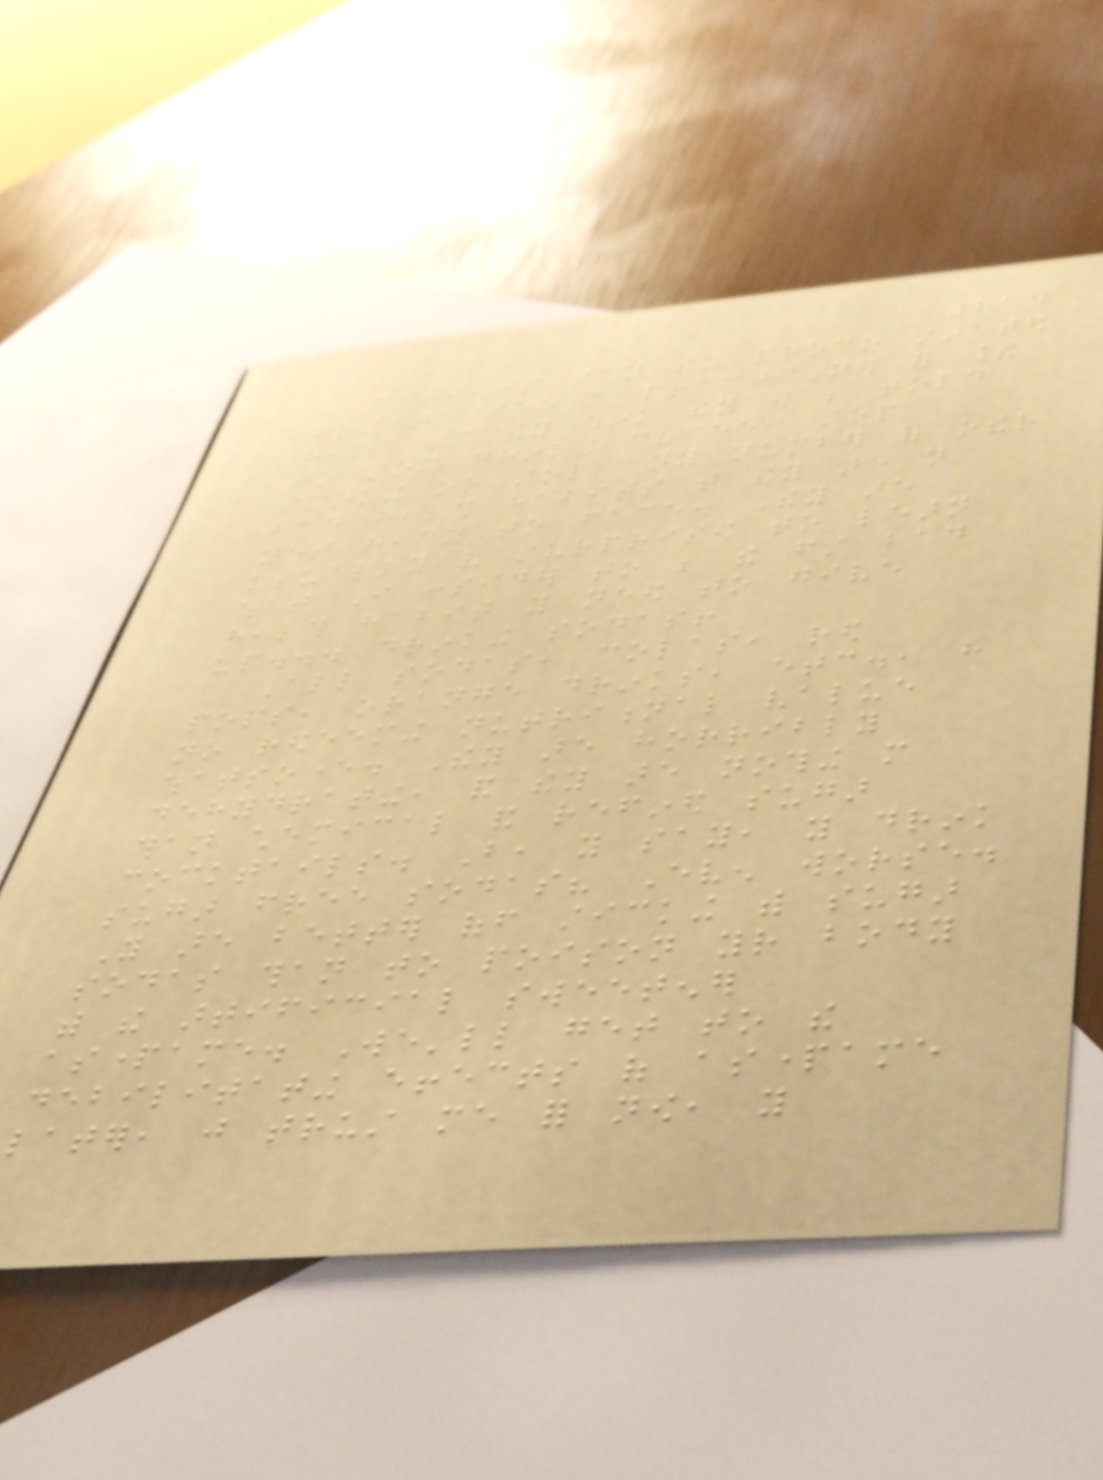214
patients say they procrastinated
going to see a practitioner for their
health because they think they will be told
to stop drinking coffee, stop
smoking or stop any number of other
bad health habits that they are not
yet ready to face. They are
usually very surprised to learn
what I consider to be the first bad
health habit you need to give
up... drinking sodas!
All sodas, colas, red
pops, orange drinks, etc., have
no redeeming nutritional value
whatsoever. They are horribly
dehydrating, and they are nothing more
than chemical and refined sugar
cocktails. But, you say, you drink
sugar free sodas? Even worse.
You are better off sticking with sugar
sodas than to poison your body
with the artificial sweetener
aspartame. We'll get to the
debilitating effects of aspartame
later, just trust me for now, you
